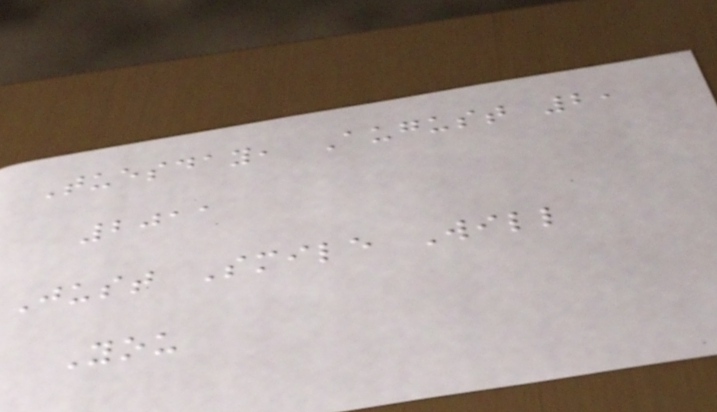Tuesday, August 2,
2011
Just Smile Will
You
